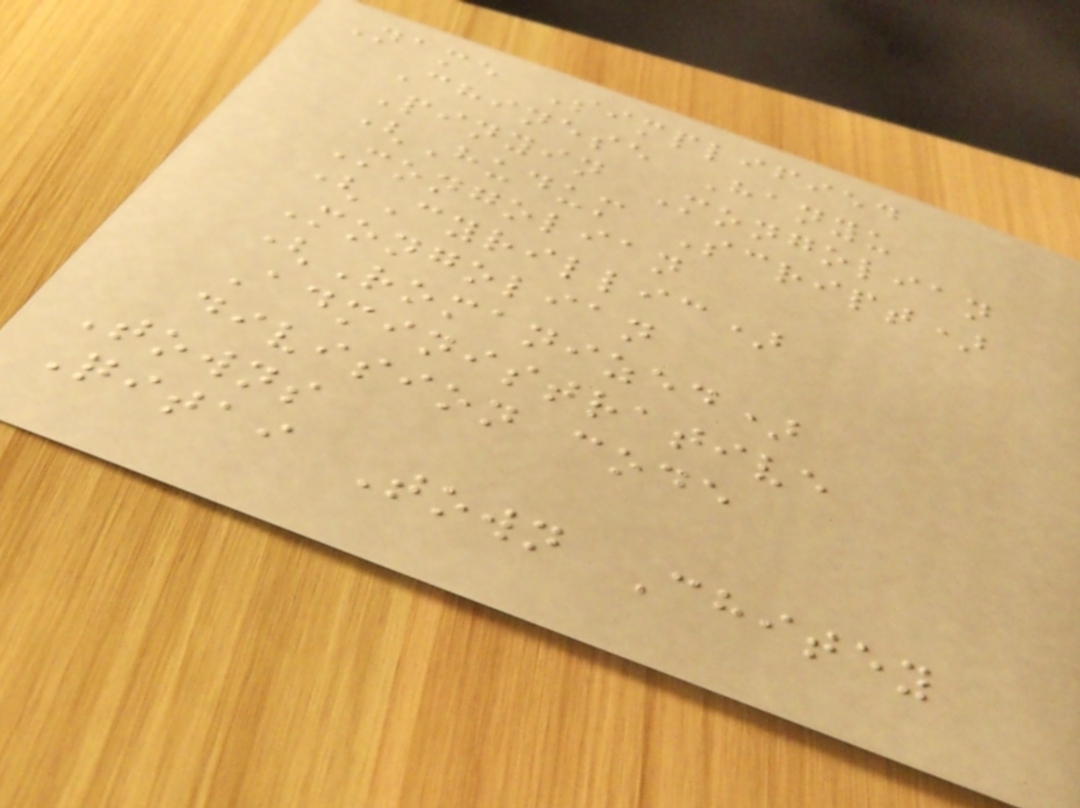Name Simplified
Chinese Hanyu
Pinyin Mongolian
(Hudum Script)
Mongolian
(Cyrillic)
Mongolian
(Romanized)
Administrative
division code
Towns
Qitai Town Chitey
